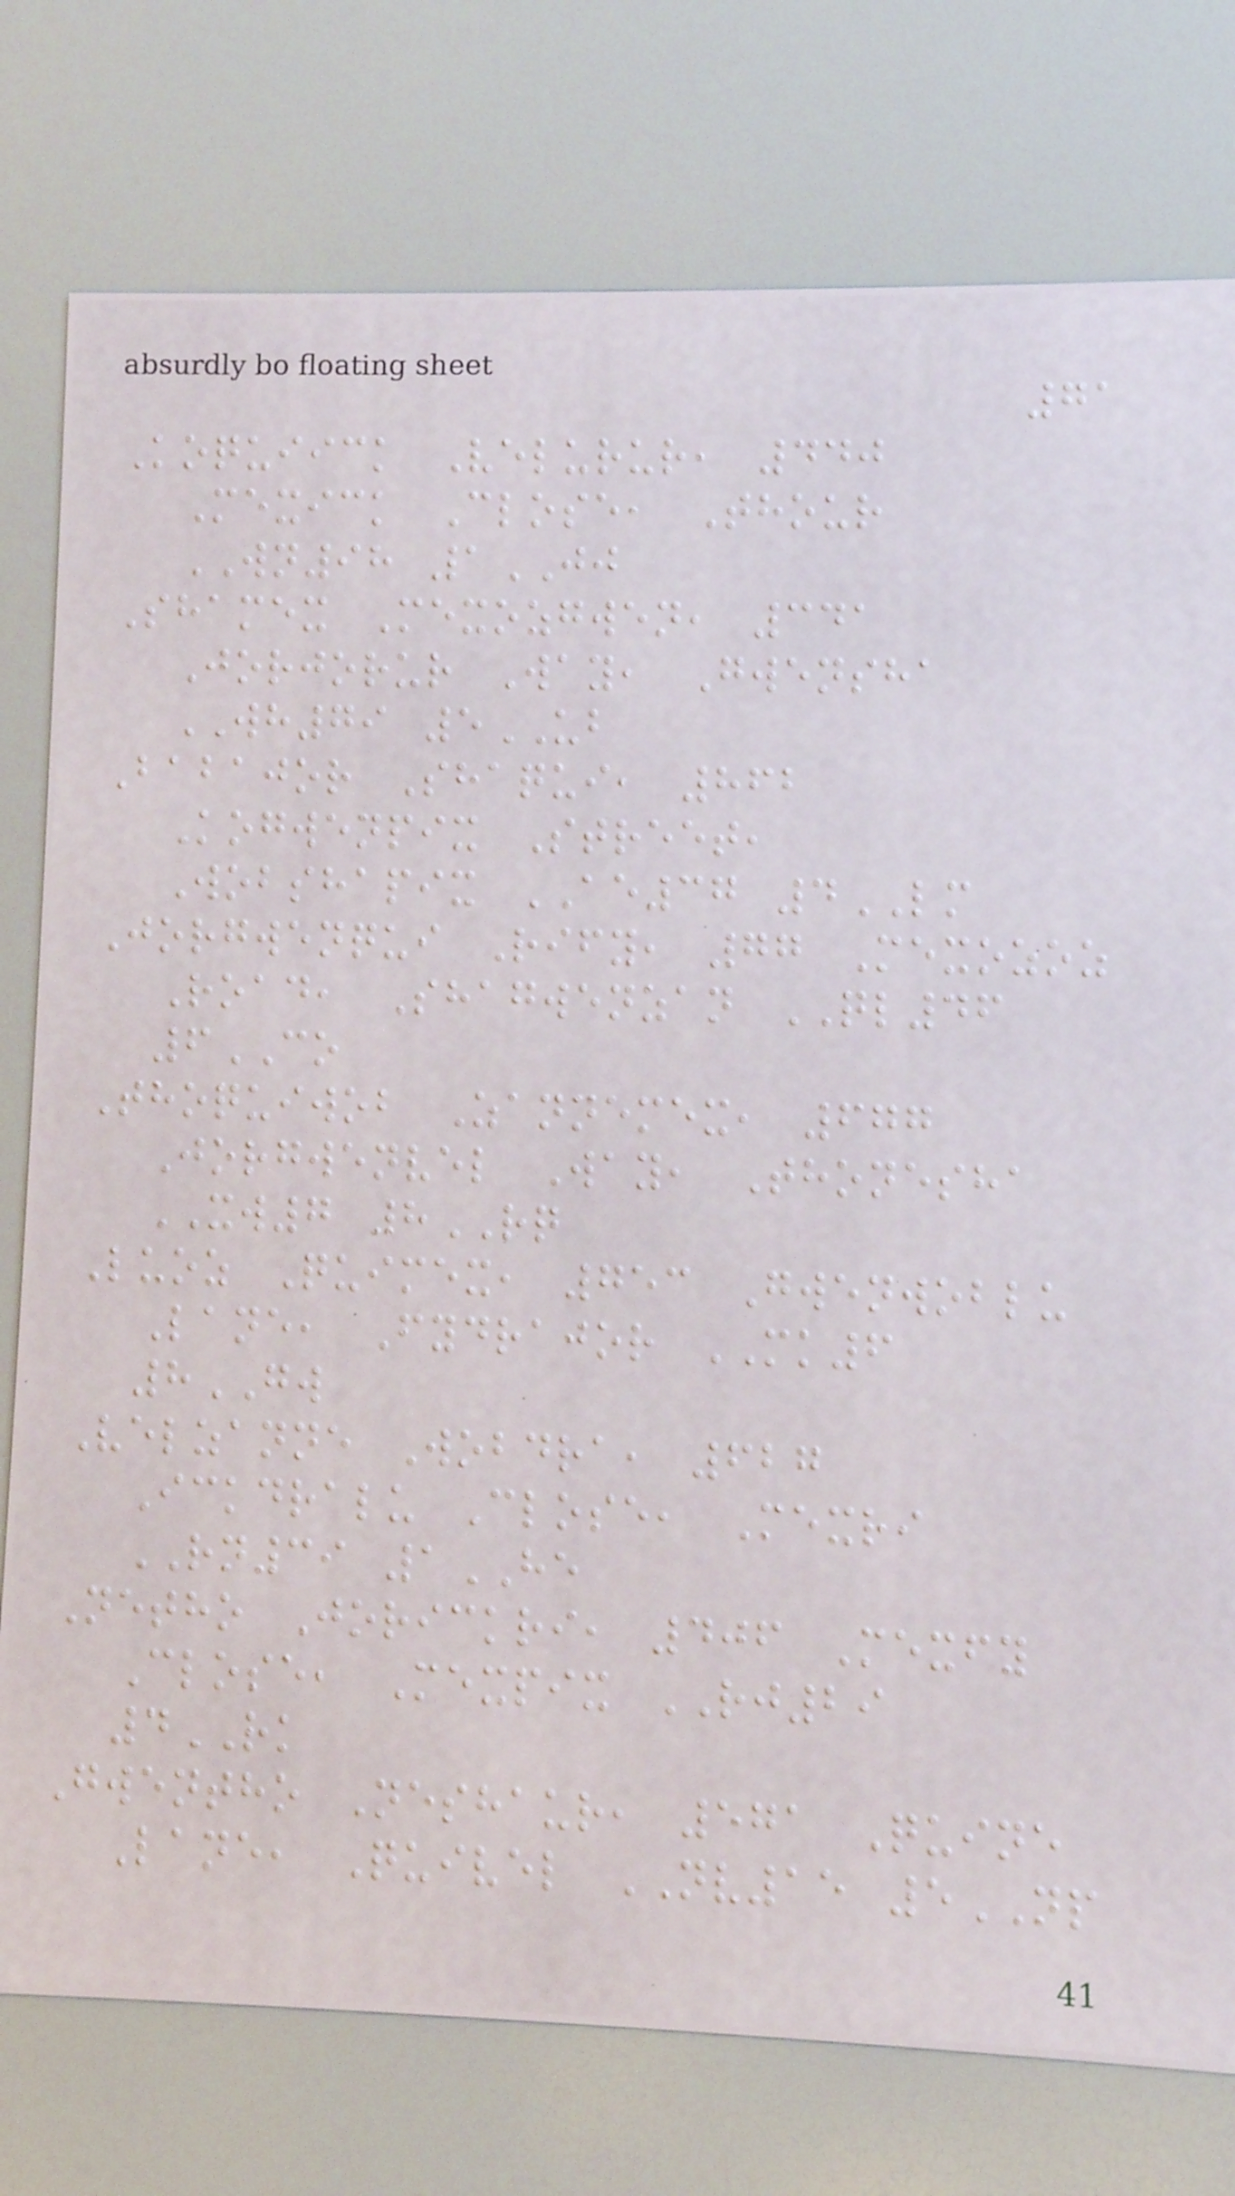71
Koquiick Velurur, 440
Mexick Close, Thour
WN98 1JJ
Shamex Mexozgwen, 341
Jorjorur Way, Gwensha
WH79 5UB
Babajor Shaqui, 862
Kogwenpix Street,
Wobshapix AE37 4LM
Jorgwenqui Rify, 77 Mexozoz
Road, Shagwenzan QL46
6CO
Thoquiwob Zannemex, 677
Jorgwenvel Way, Thonesha
XW7 8RQ
Luoz Quimex, 753 Gwenwoblu
Lane, Fydrajor MK6
8GW
Velzanne Wobdra, 627
Ickdralu Close, Mexri
RN39 1HE
Netho Jorickri, 406 Mexfy
Close, Mexpix RJ29
4RK
Gwentho Neshaur, 571 Quine
Lane, Quivel NV15 5NP
